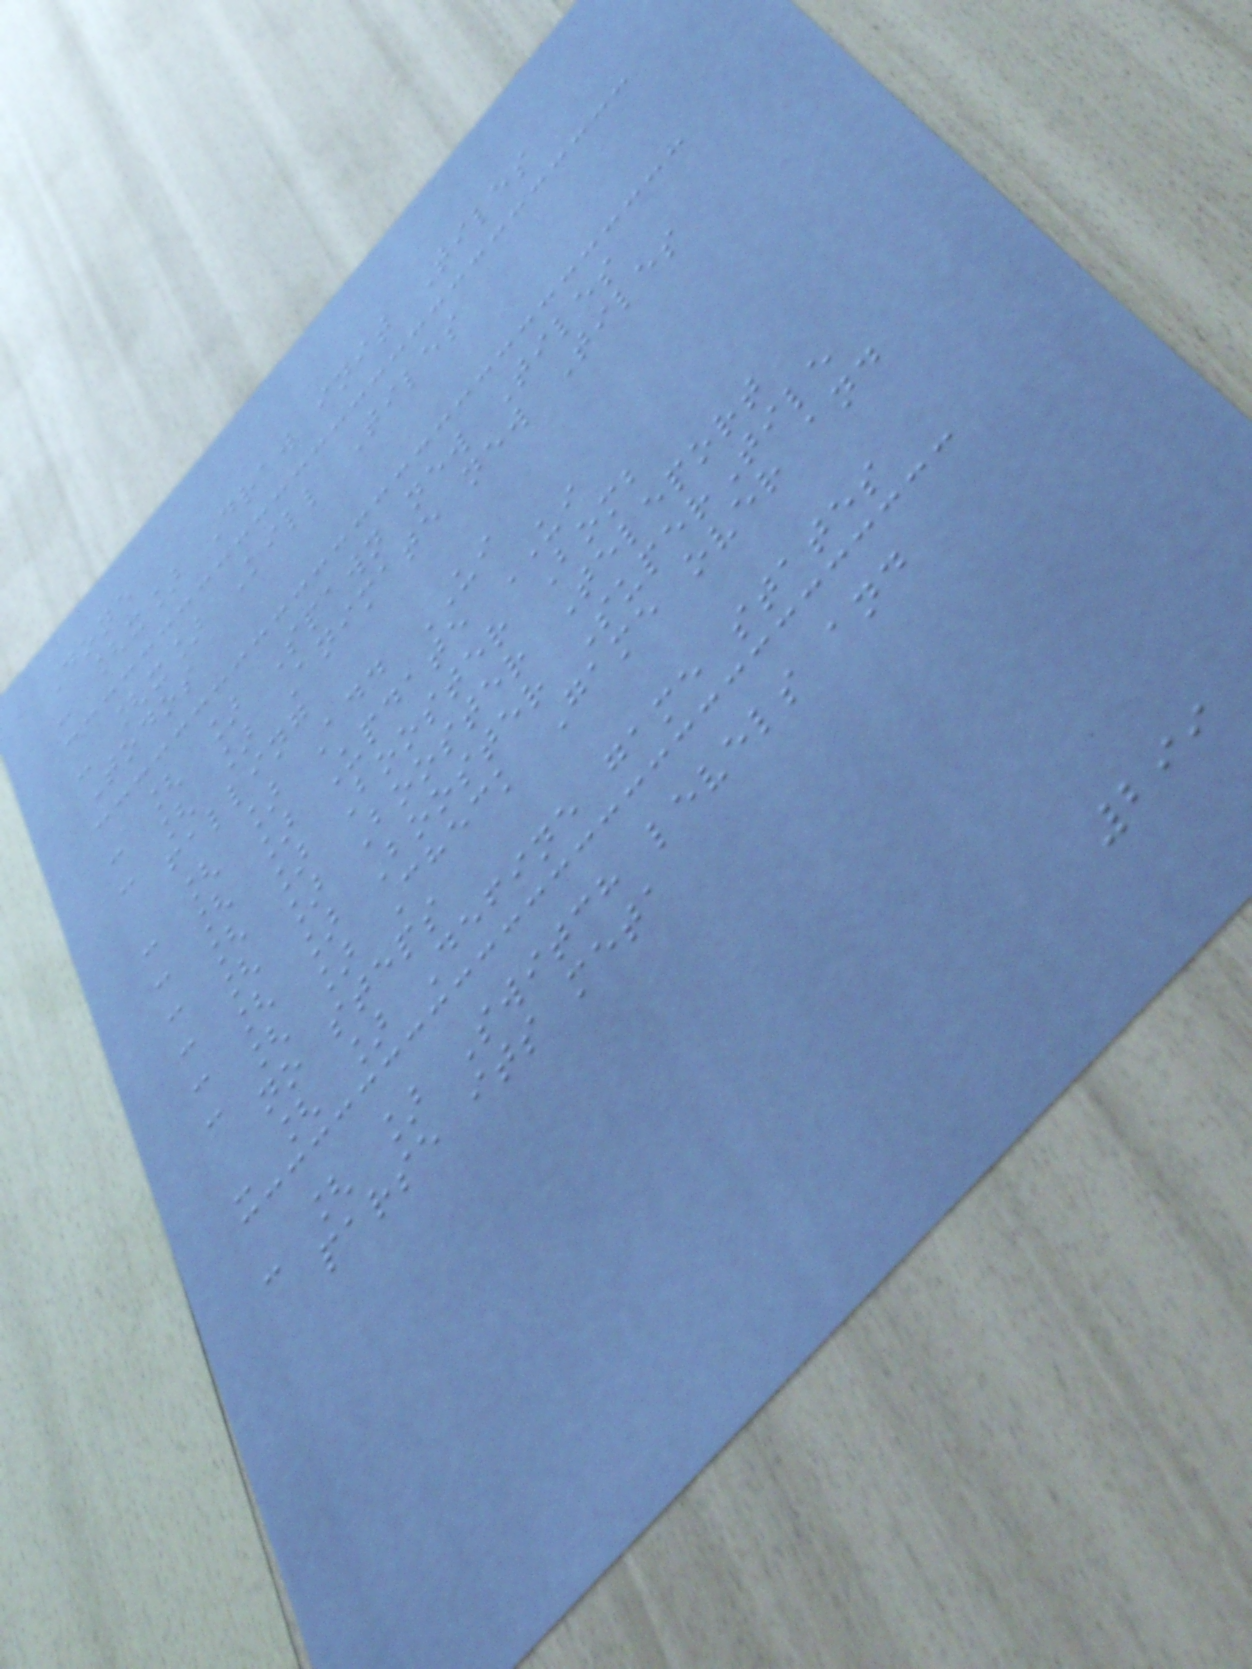Done
- [x] Draw init Tiles
- [x] Kill Tiles
Todos
- [ ] Spawn new Tiles
- [ ] Animate new Tiles
falling
- [ ] Add UI
- [ ] Update UI
- [ ] Booster Bomb
- [ ] Booster Teleport
- [ ] Booster SuperTile
- [ ] Check Game over and
no steps
- [ ] Define game states
- [ ] Switch levels and
parse its meta
299
